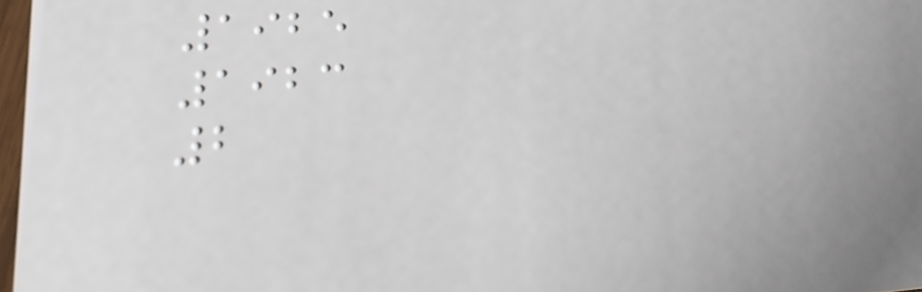1925
1923
2
